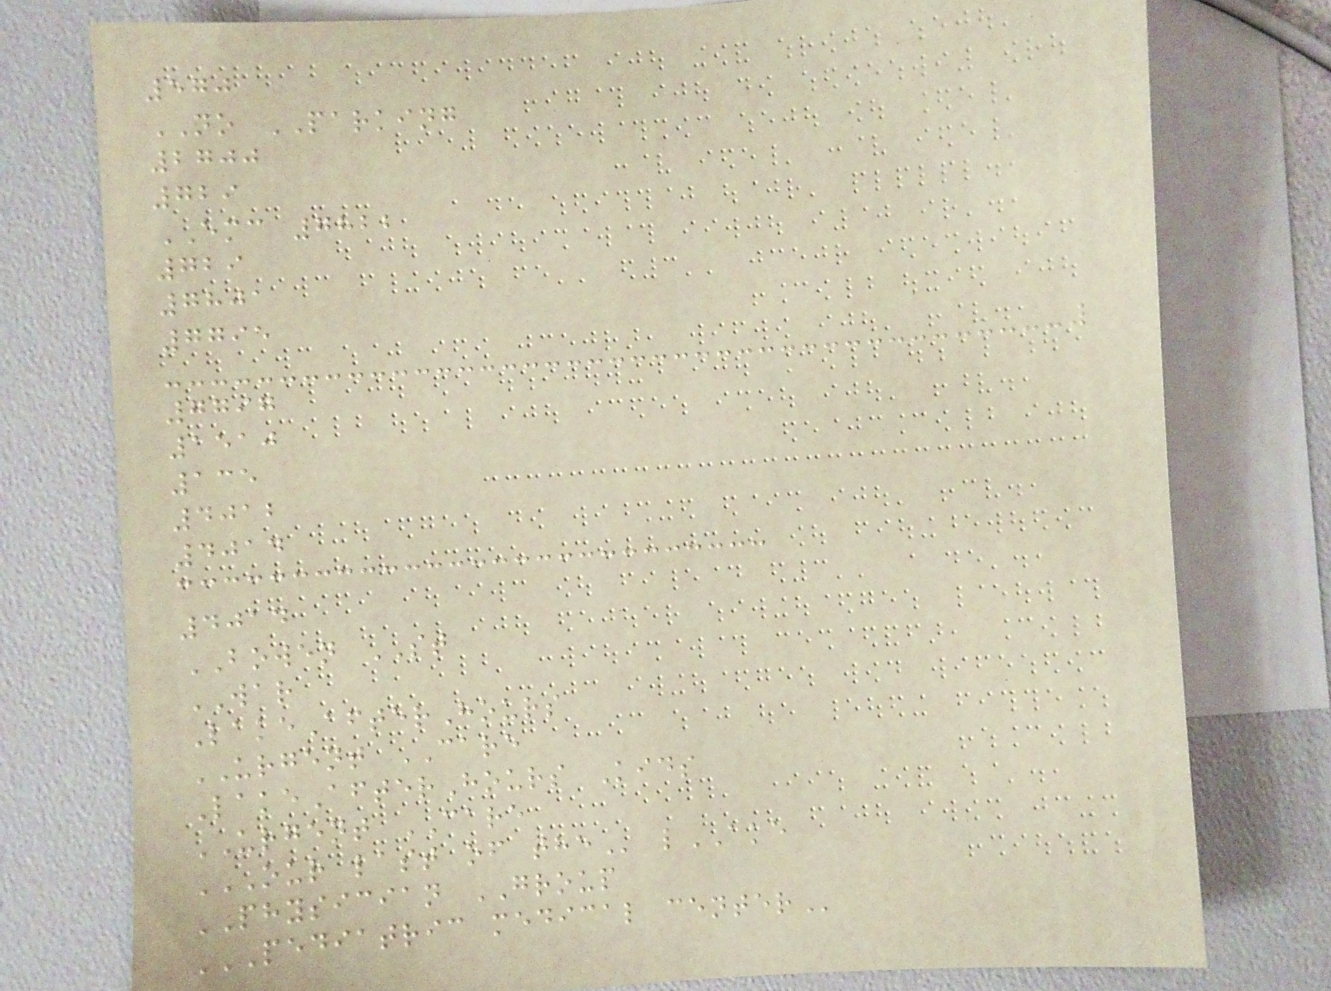570
NO PARKING
2700
729
EMC 7822
729
7801
7795
7797
1510
135
4012
4014
4014
BOWEN ST
WAR
LakeAfterHours
URGENT CARE
LakeAfterHours Kids
URGENT CARE
OUR LAST OF THE lAKE
PHYSICIAN GROUP
PEDIATRIC MEDICAL CENTER
